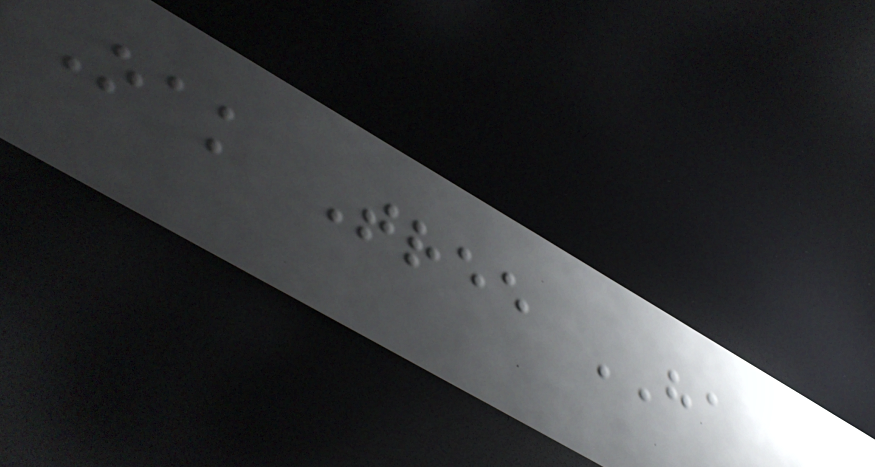Oak Tree HA
